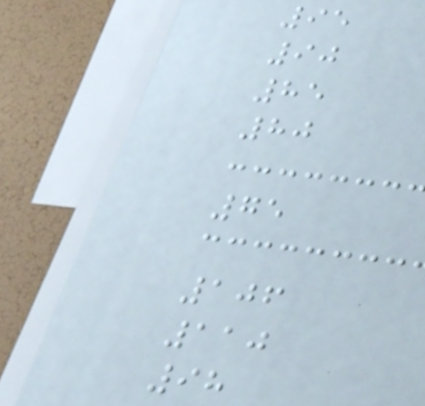95
90
85
80
75
106
110
98
